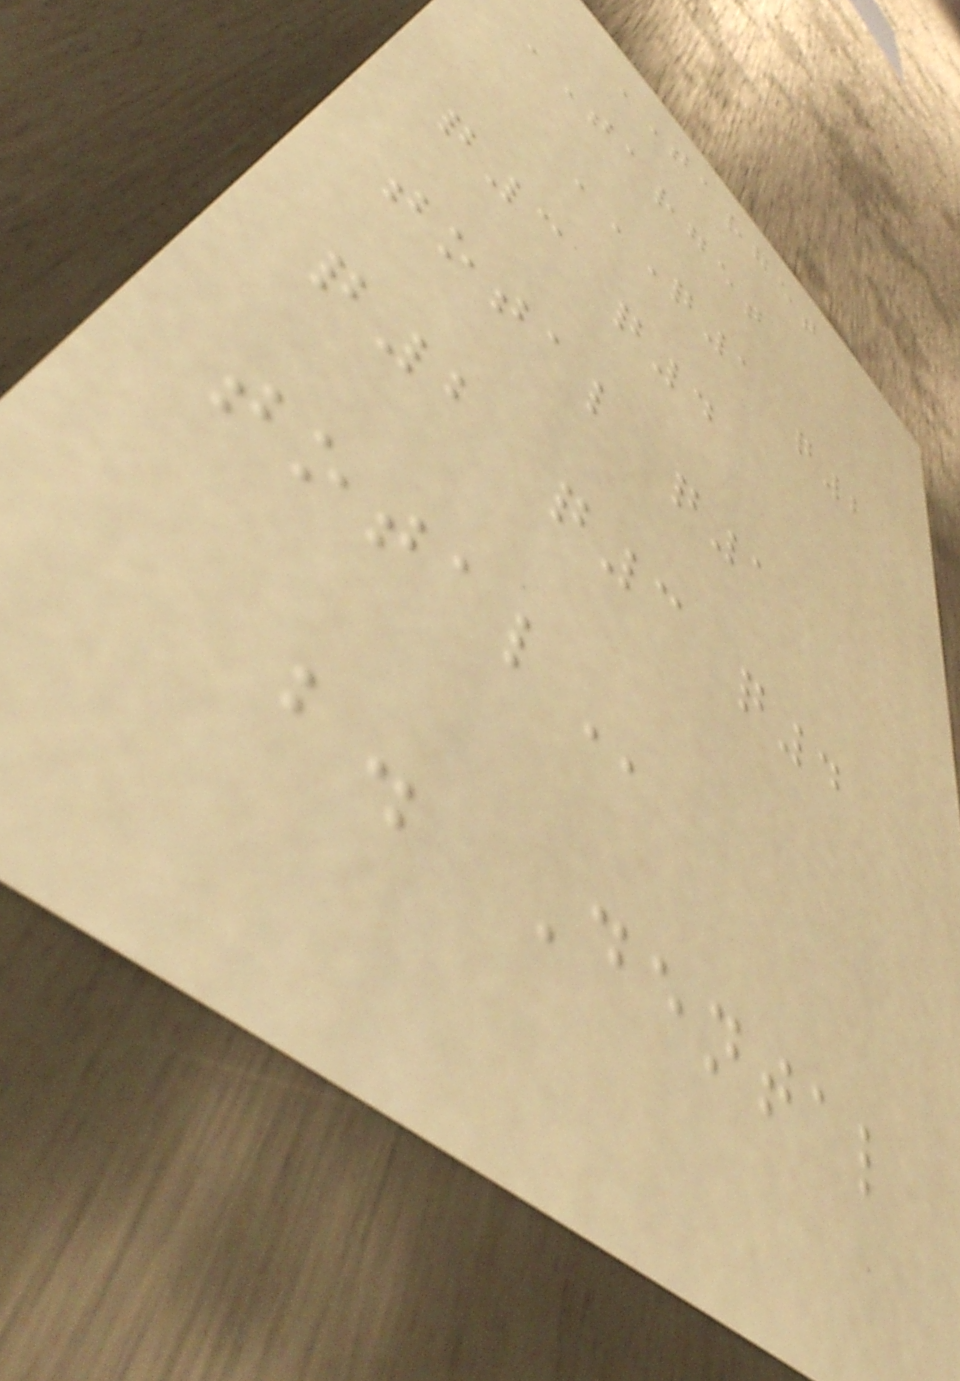TARGET
TARGET
Q1 Q2
Q3 Q4
TOTAL Q1
Q2 Q3 Q4
TOTAL
b. Dental
